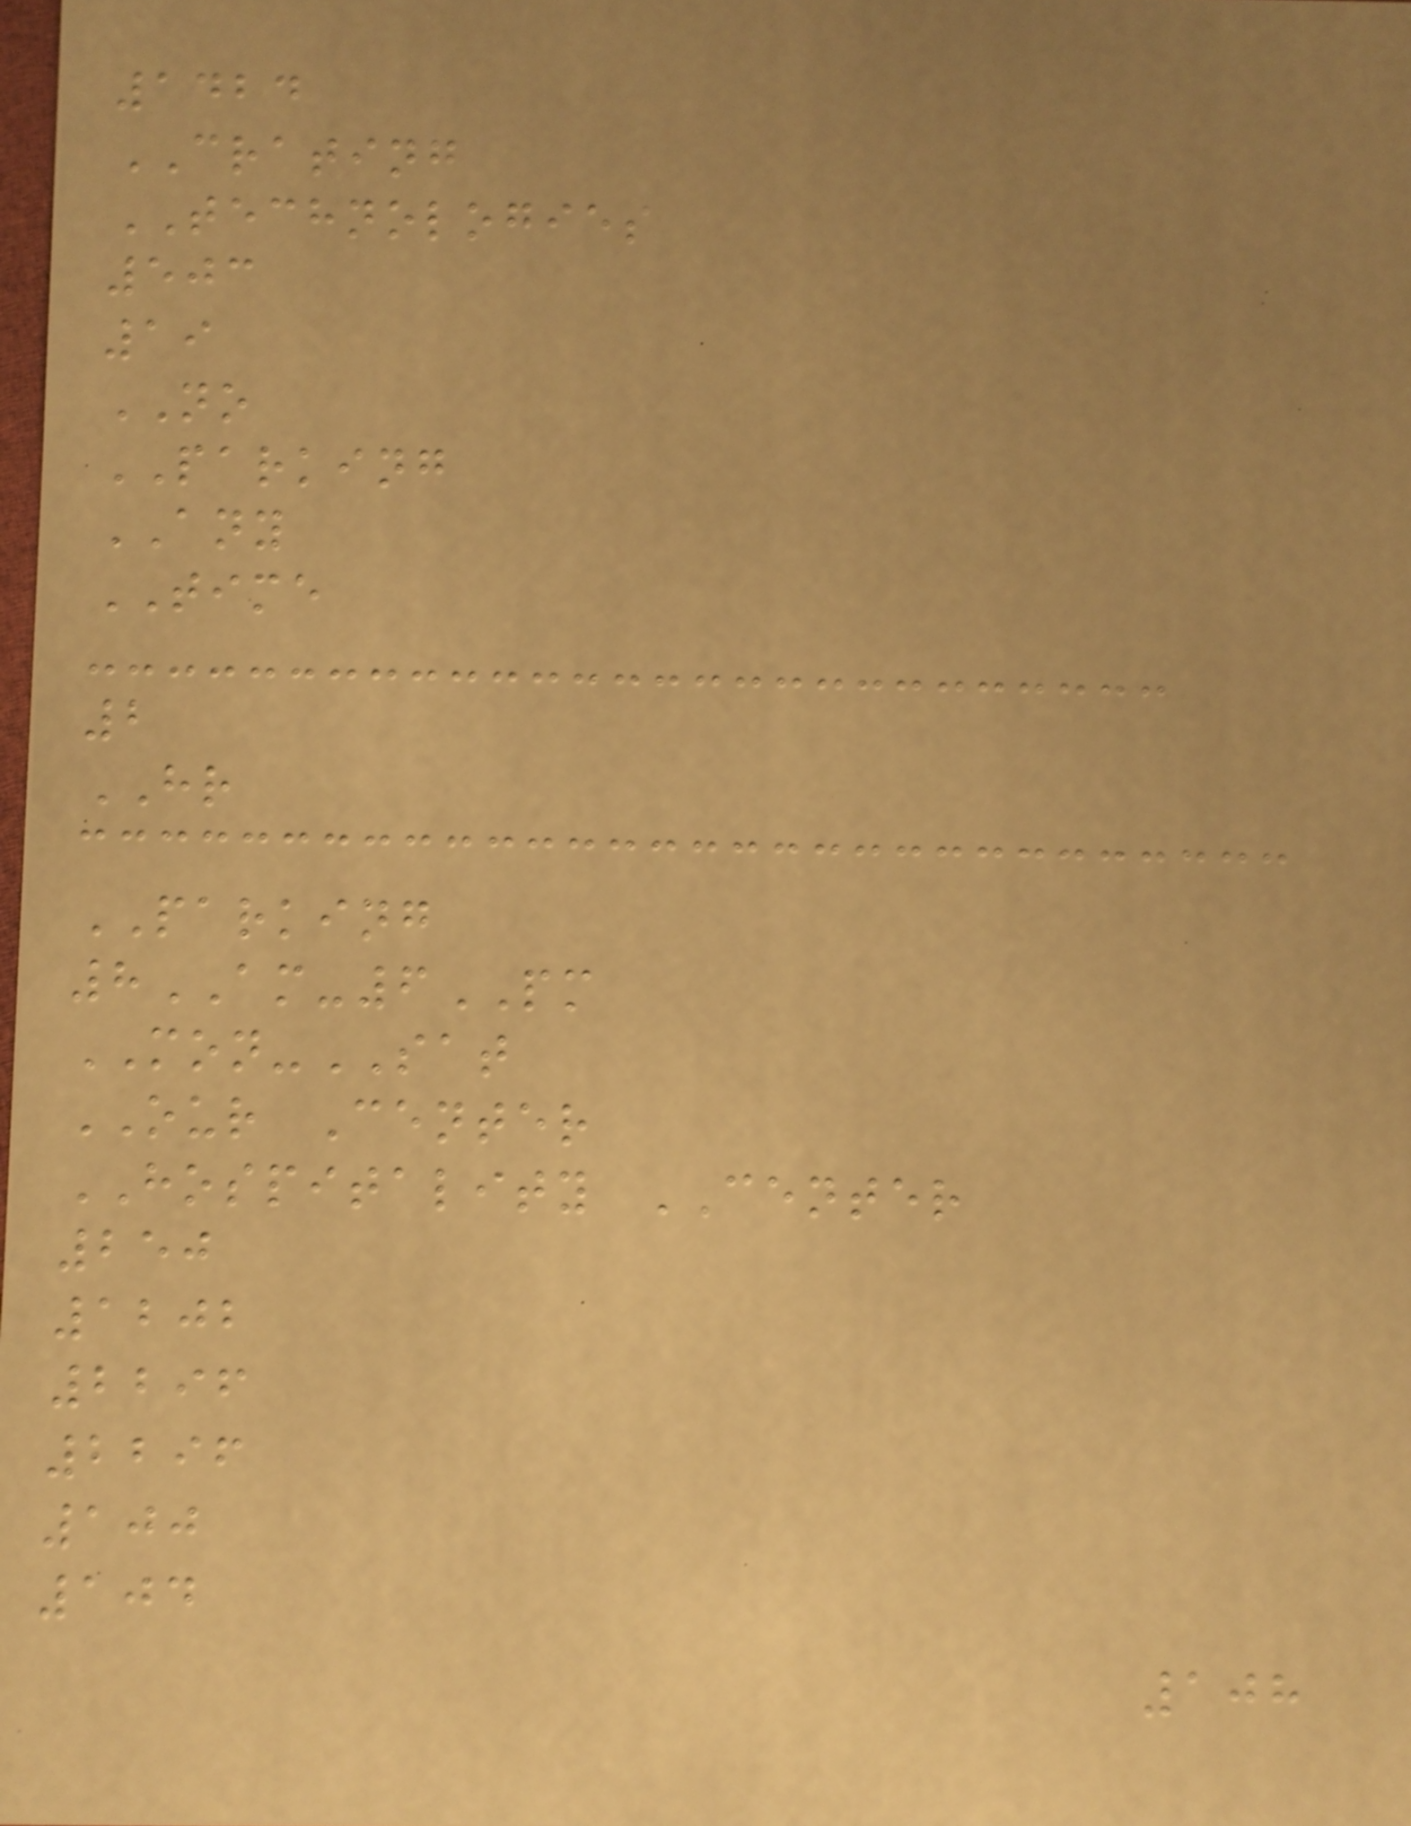1424
CRATING
TECHNOLOGIES
503
19
NO
PARKING
ANY
TIME
2
HR
PARKING
8AM-6PM
MON-SAT
OUR Center
HOSPITALITY CENTER
250
1202
2296
2296
100
104
108
